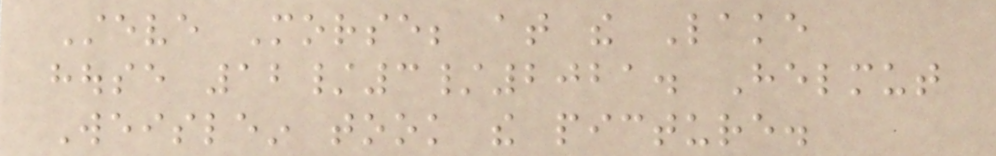Steve Morse; at the Lake
house 12/3/2021. Helmut
Weislein took the picture.
